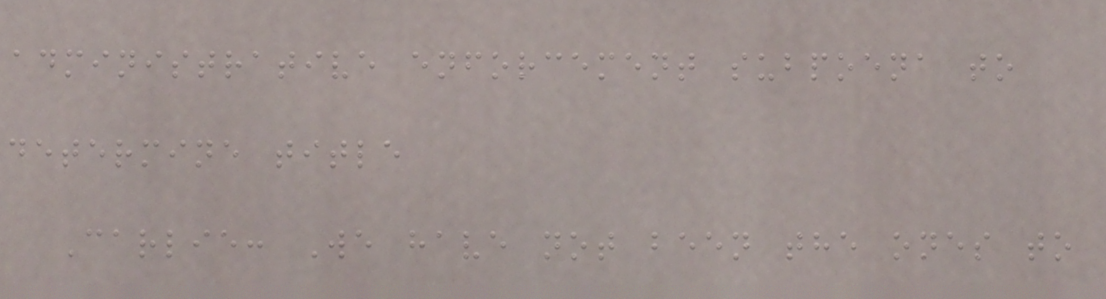administrative enforcement subpoena to
determine title
Carlie: We have not been the ones to
